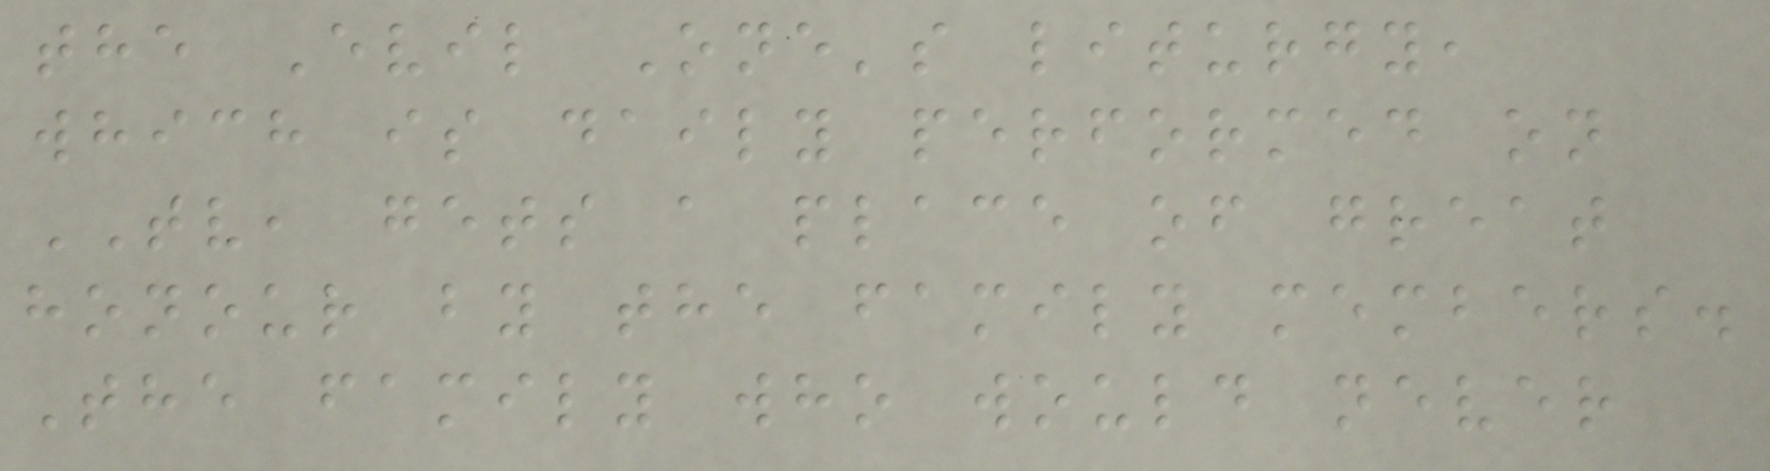the Evil One's liturgy,
which is daily performed on
TV, gets a place of great
honour by the family members.
The family who would never
